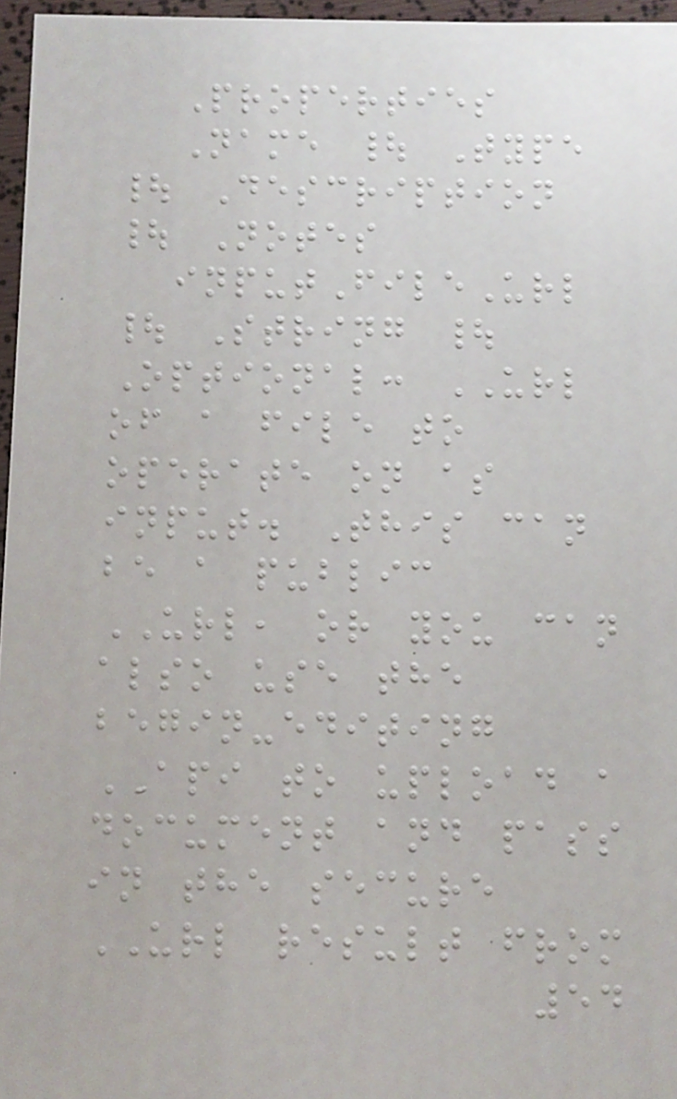Properties
Name | Type
| Description
| Notes
inputFileUrl
| String |
Optional: URL
of a file to
operate on as
input. This can
be a public
URL, or you can
also use the
begin-editing
API to upload a
document and pass
in the secure
URL result from
54
